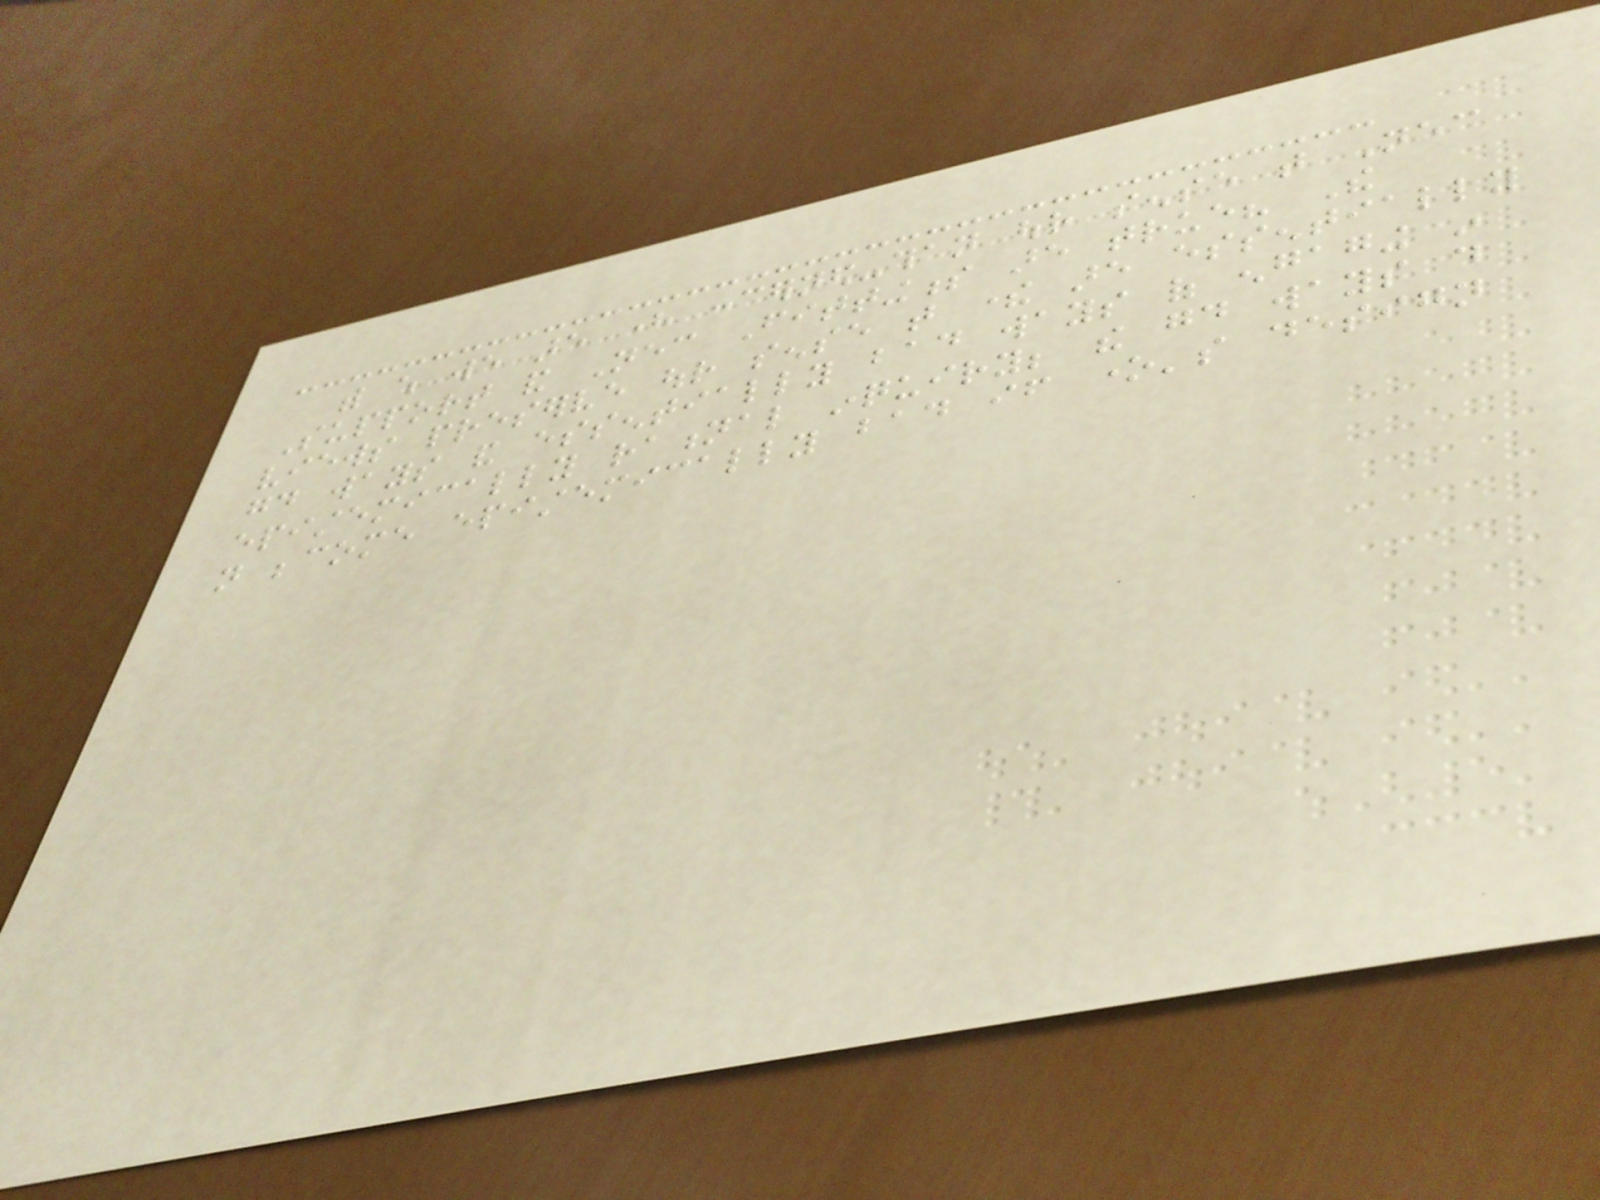with which we are here concerned-than our sense that Necessary
Support and Necessary Fittingness are true? The
views preserve our sense that there are essentially
good ways and essentially bad ways of engaging in
epistemically rational inquiry; the good ways do
not become epistemically bad if one's design
